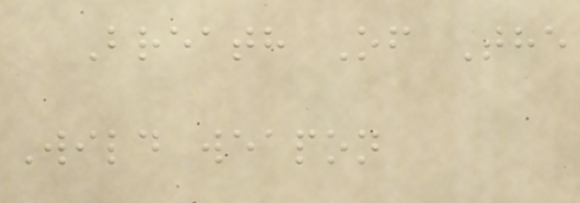Breath Of The
Wild weapon
